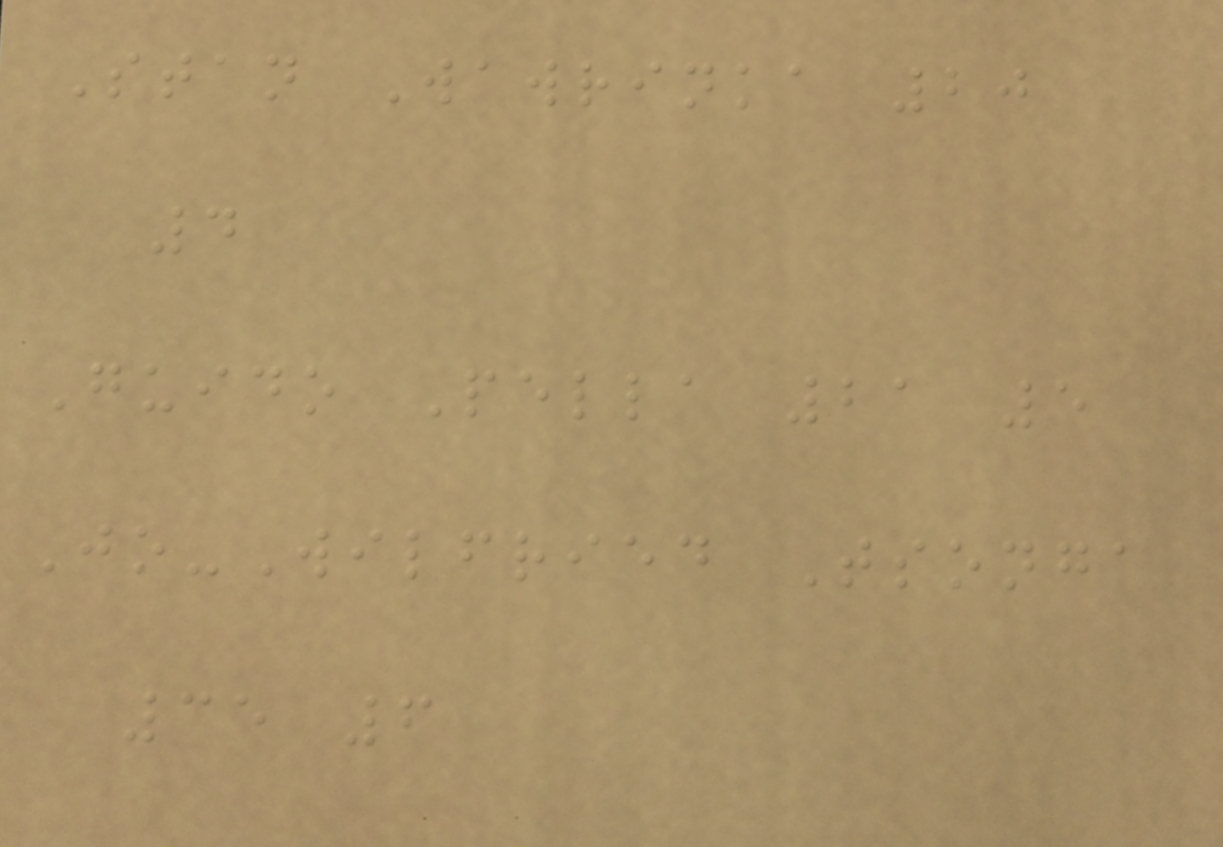Stan Wawrinka 20
4
Guido Pella 21 5
Jo-Wilfried Tsonga
35 6
